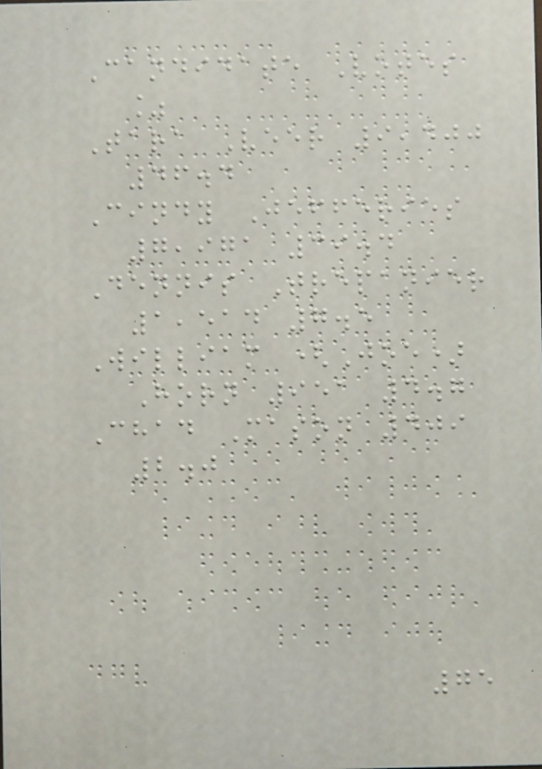Candidate Votes
%
Tara Veer 9,400
46.4
Cindy Jefferies
7,971 39.4
Dennis Trepanier
1,514 7.5
William (Joe)
Horn 951 4.7
Chad Mason 409
2.0
75
